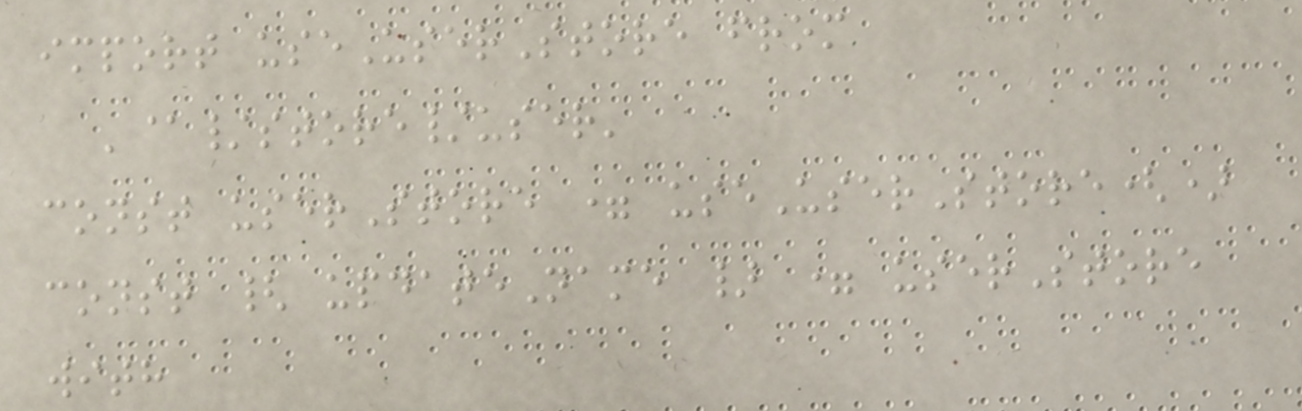import useUserStore from
'@/store/user'
const userStore = useUserStore()
const { updateName } = userStore
with
